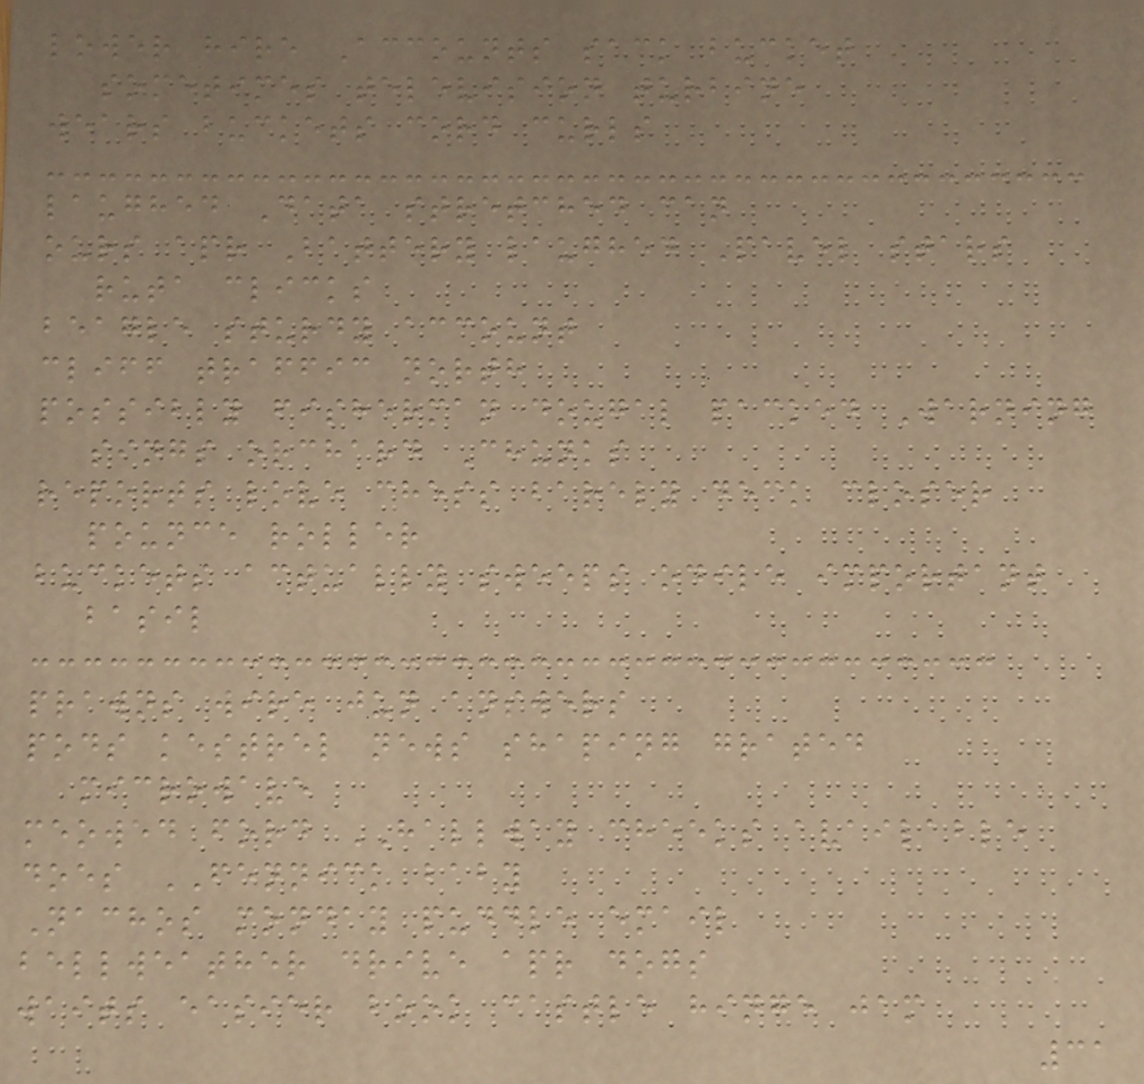lower hire Accounts sack bucket
sometimes television turbine
wears buckets cord curls
laughed Data stretched can
ours apr Battery laughed Pavel stars
ruta clicks
beagle sturdy account
cliff traffic north
possibly fisherman dougal packed Warning
sings orchard Chunks
reports love chess barely deck closer
pounce roller
buckets actually sweeps odile important
basil
prawns wire jun answers
pods kestrel news shaping grated
microwave
meowed ford HALLWAY cheeks available
does FENNICK baby
Nachos monday puddle email
bellweather drive apr dogs
waits easier book castle hinge jam
31
